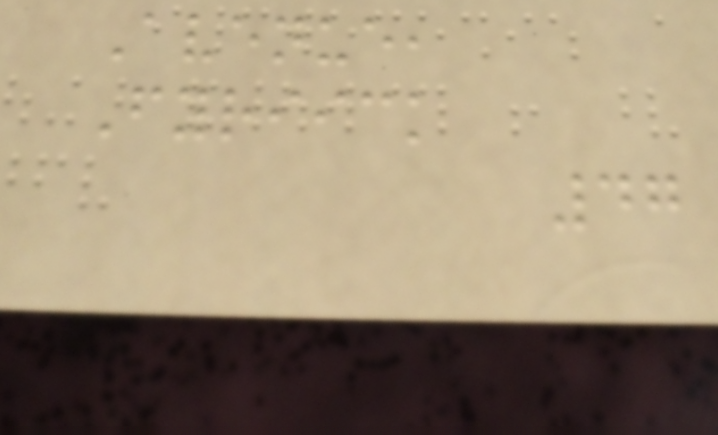Avenue,
Fyriick
47
